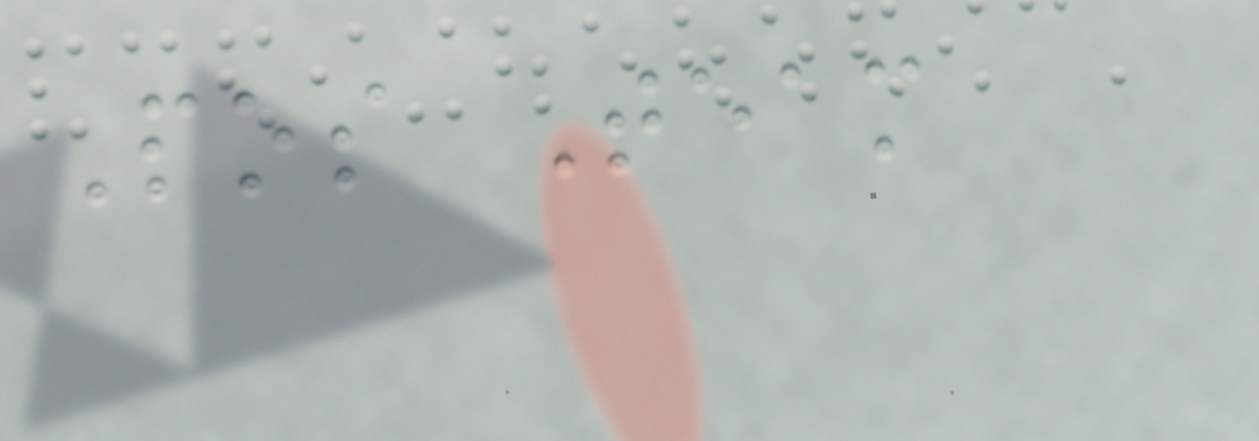Pos Team
